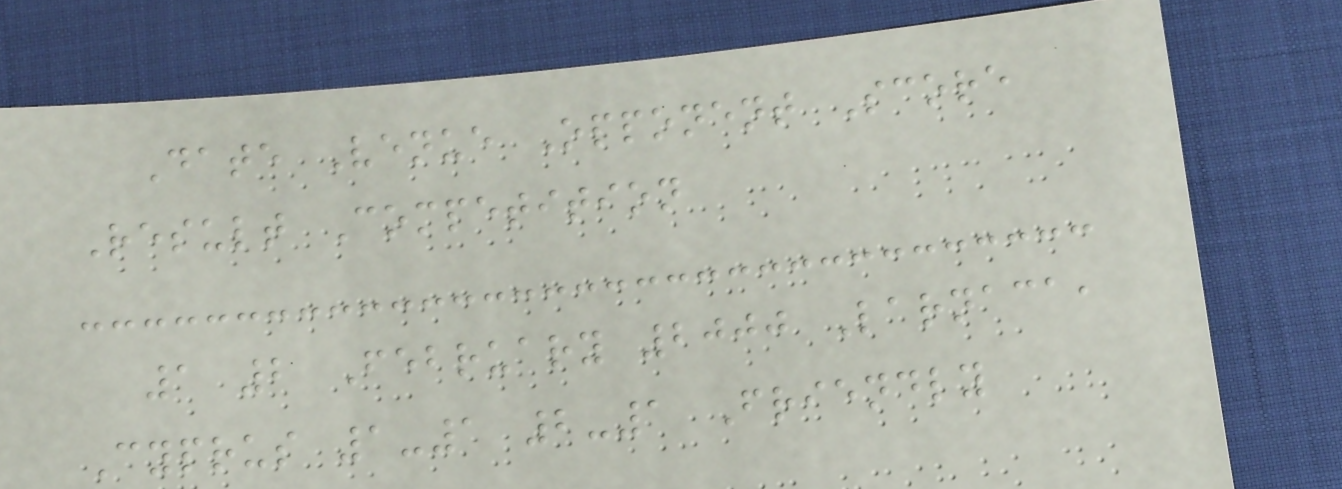Date Venue Opponent Score
Result Competition
1 2 February 2000 Larnaca,
Cyprus 1-1 2-1 Friendly
